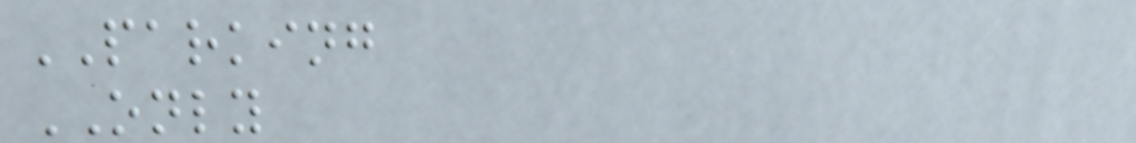PARKING
ONLY
